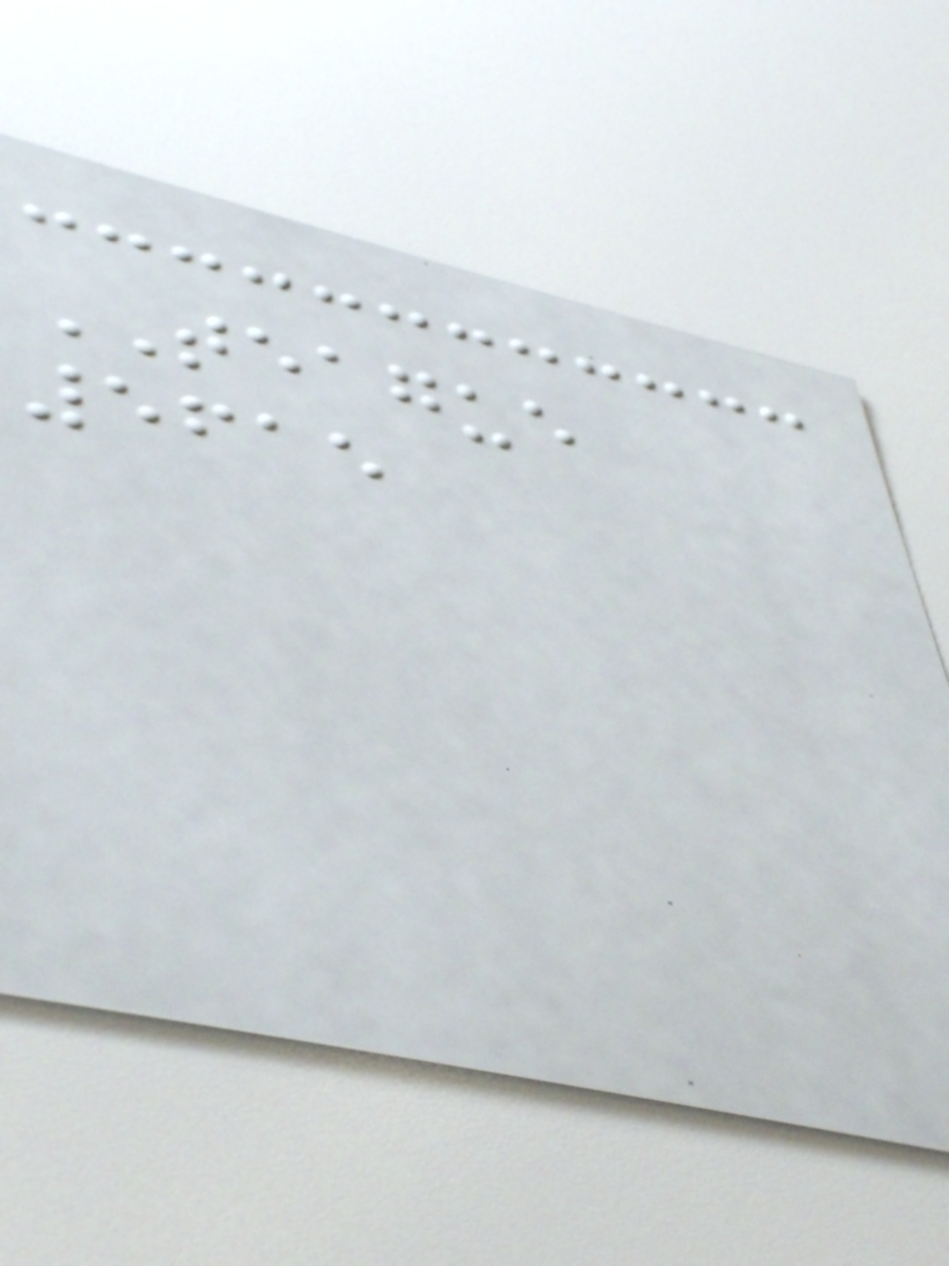TEAGUE
5615
